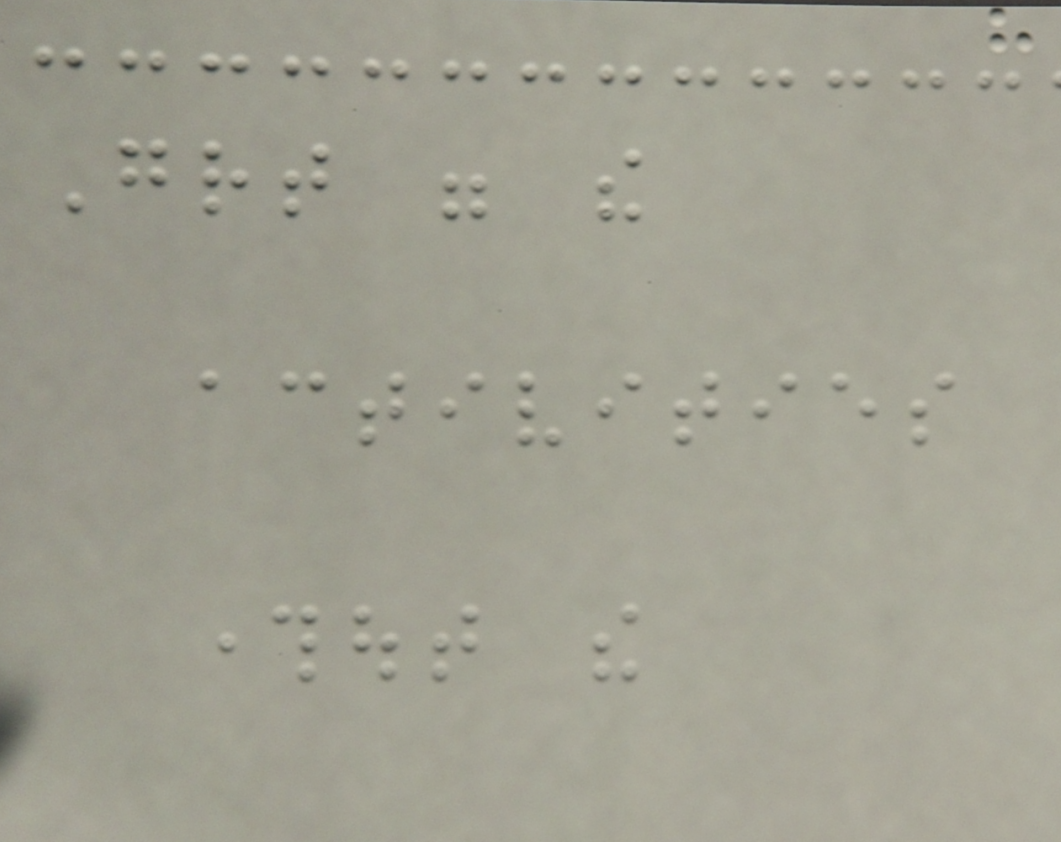Great were the
activities
throughout the
